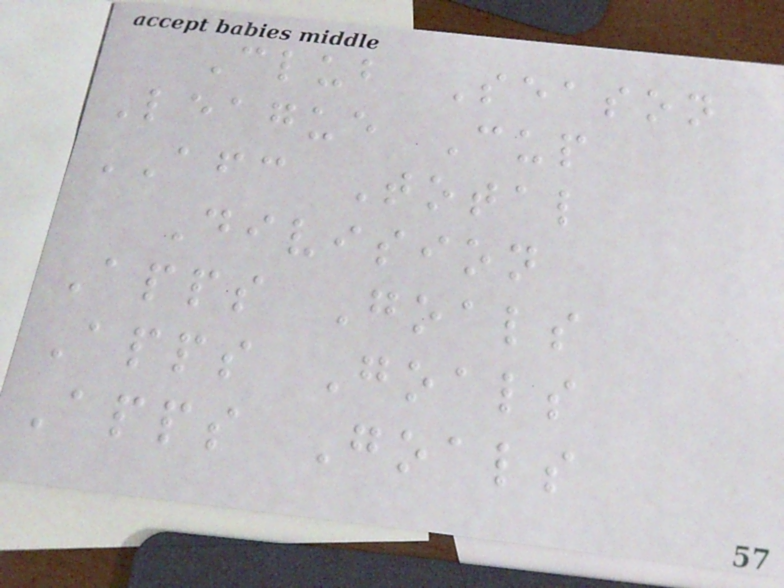Club Season
League Cup
AFC Total
Division
Apps Goals
Apps Goals
Apps Goals
